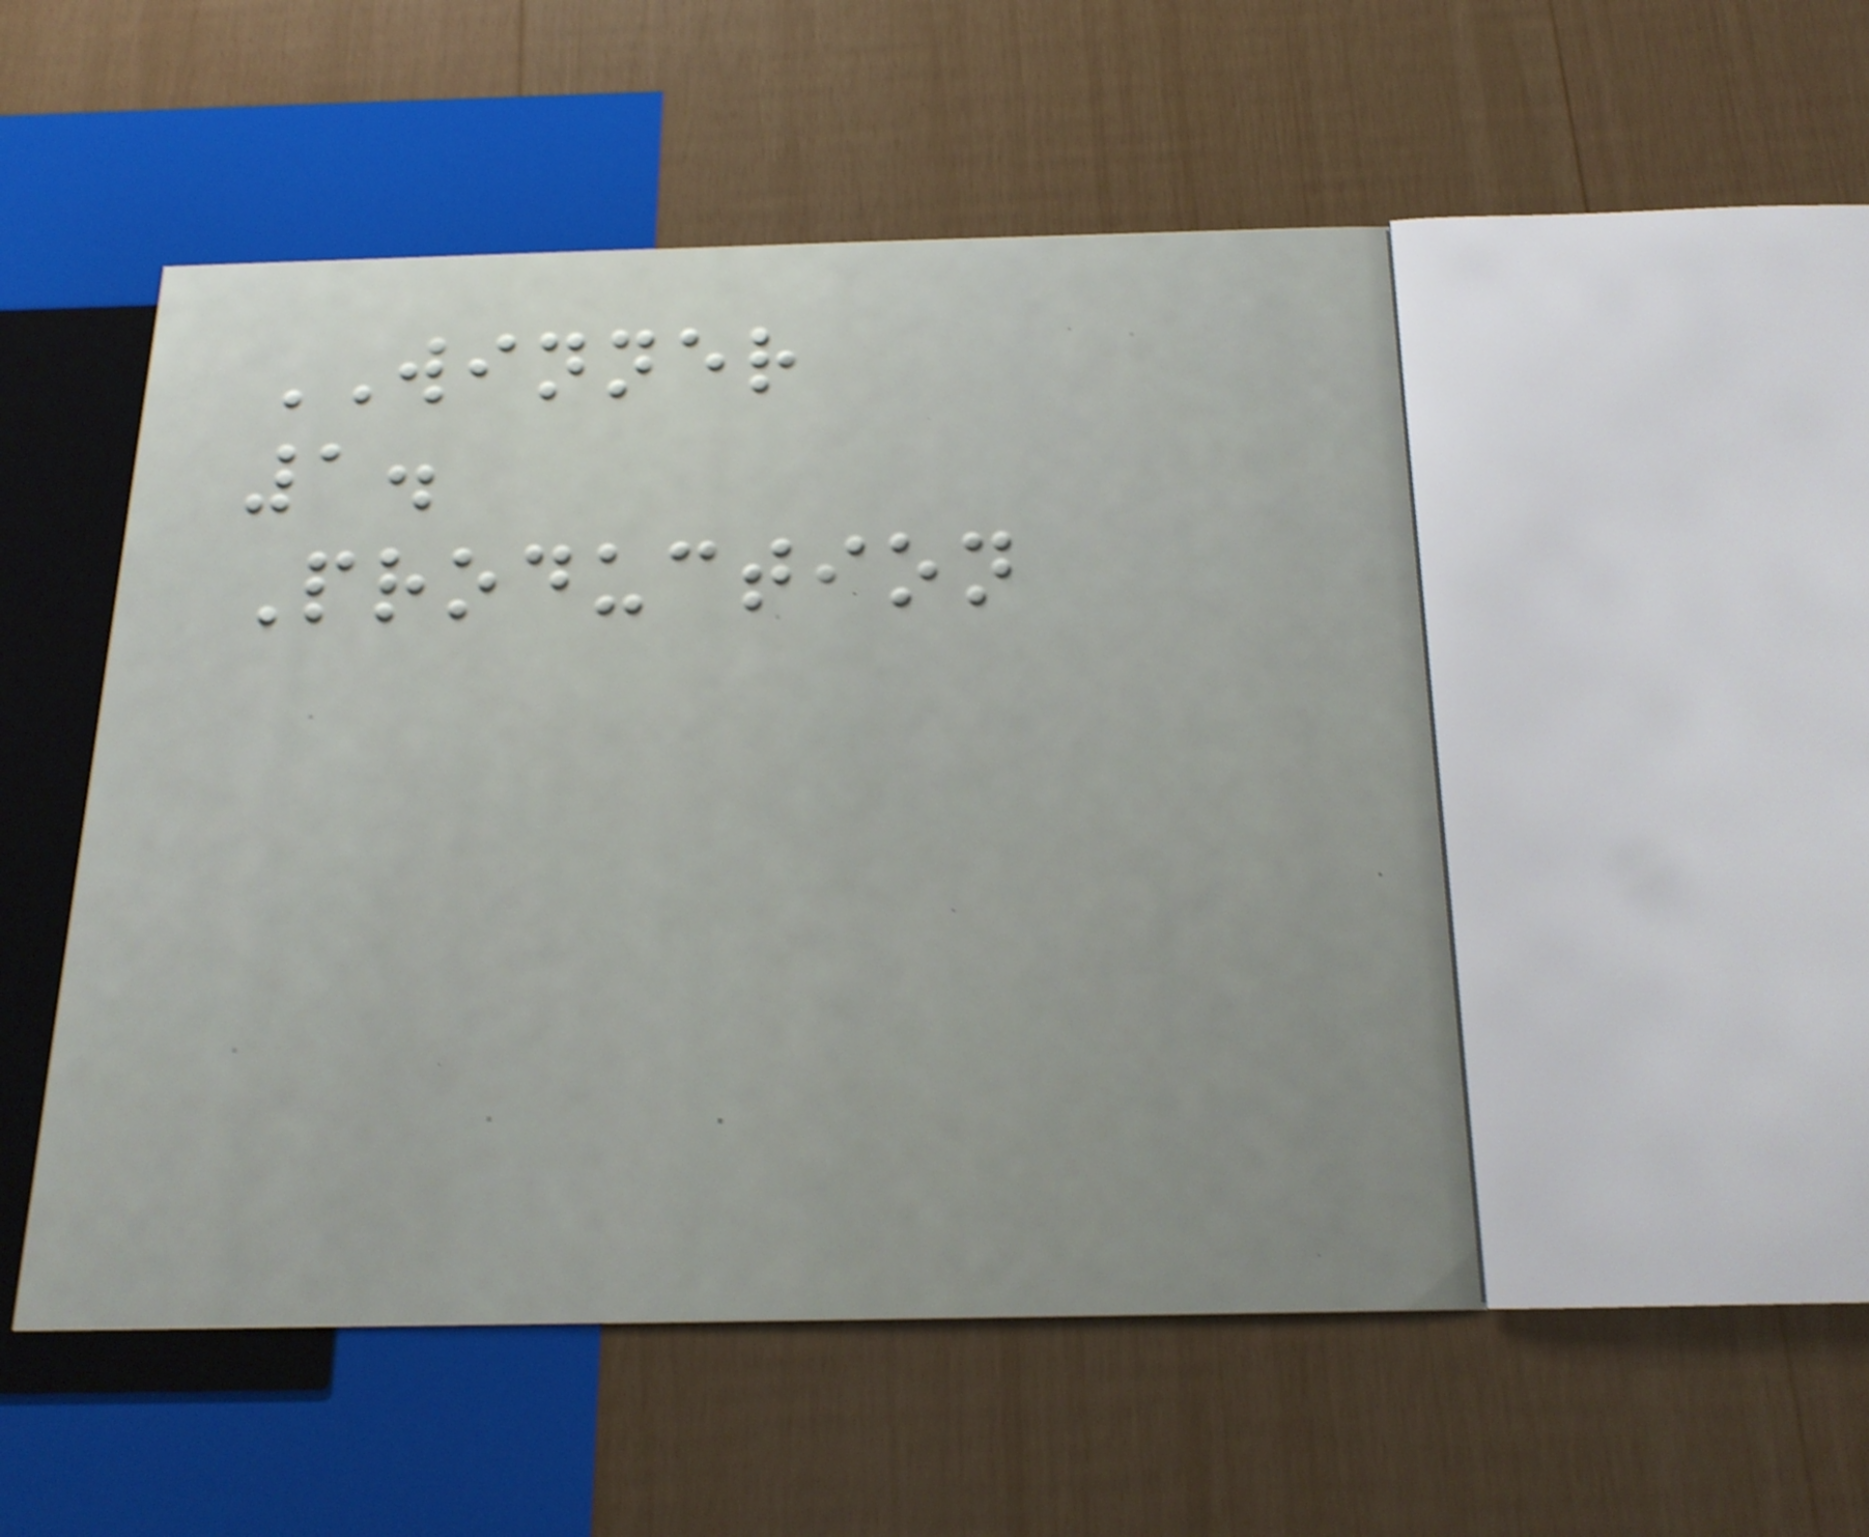WINNER
1.
Production
